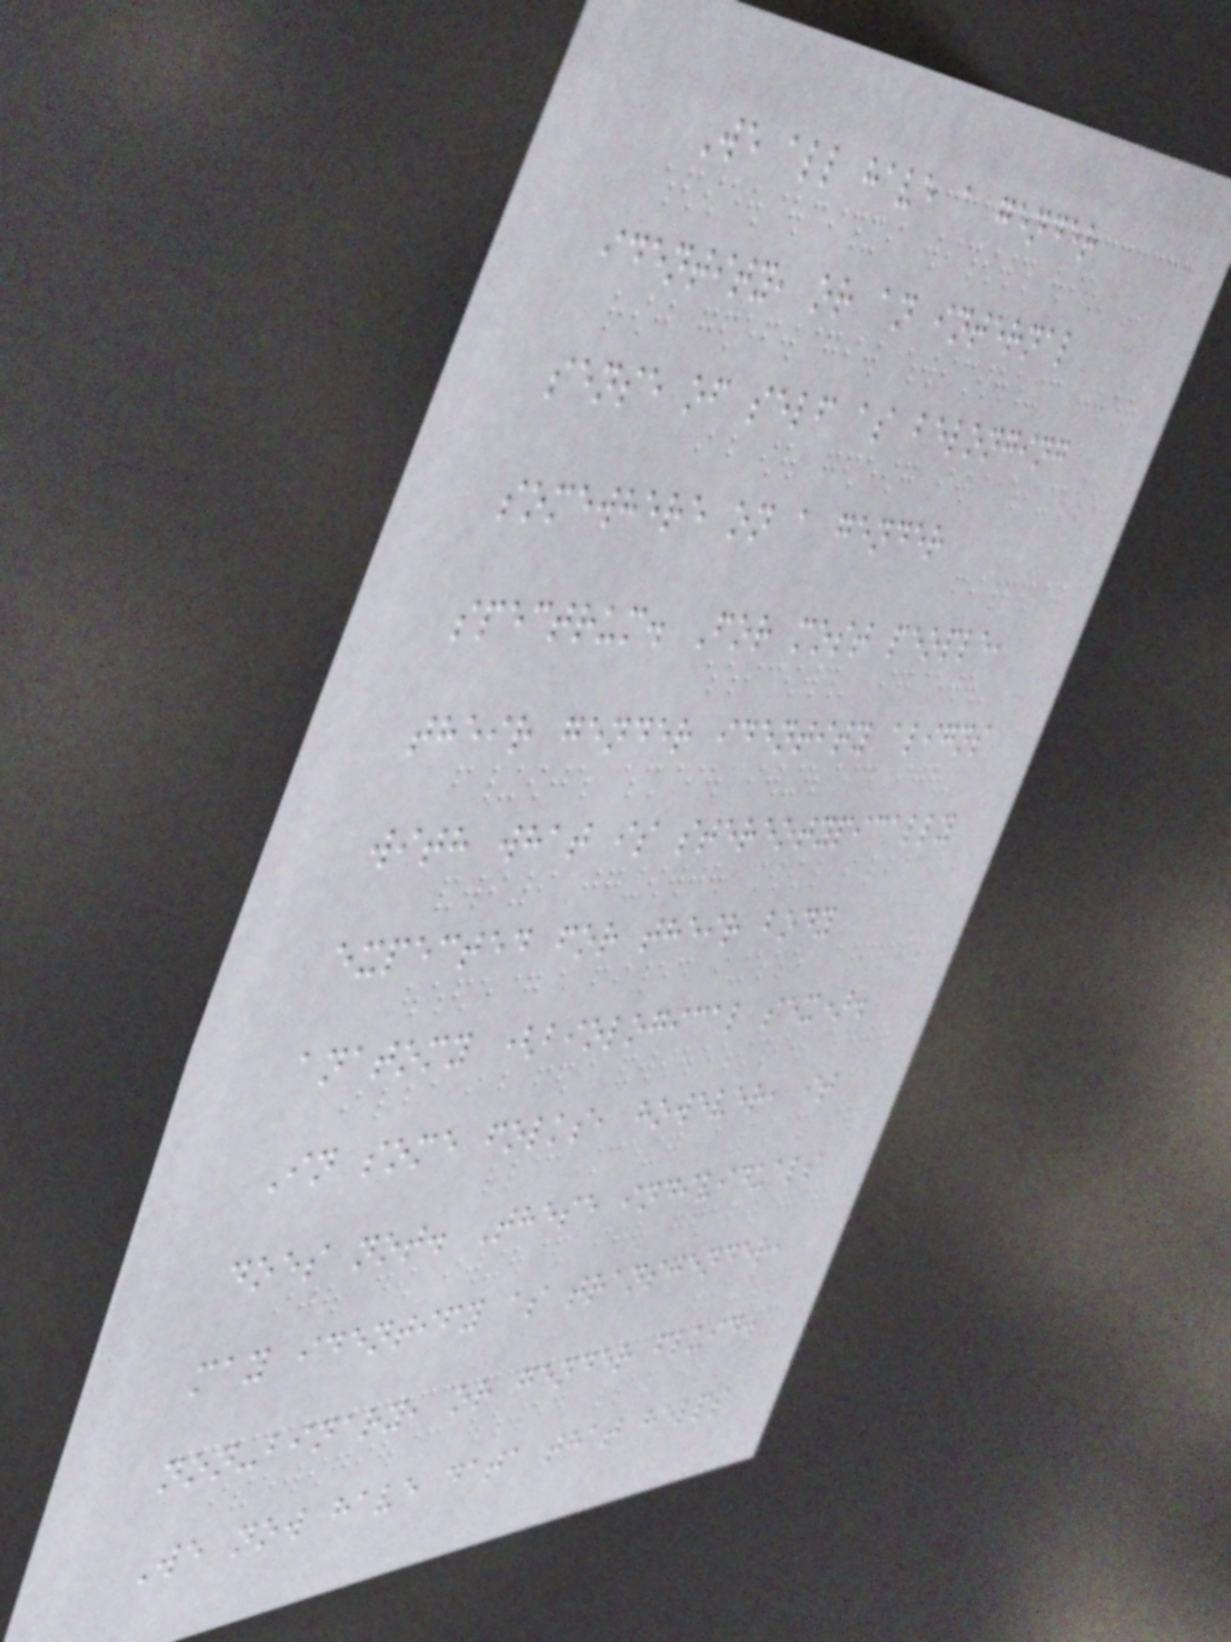We all have a gender
identity, or an internal
sense of self as belonging
somewhere on a gender
spectrum. For most people,
their gender identity aligns
with what is stereotypically
expected for their body
anatomy (biological sex).
In some folks, however, it
does not. These individuals
may identify as transgender,
non-binary, or gender fluid.
We now have data that helps
